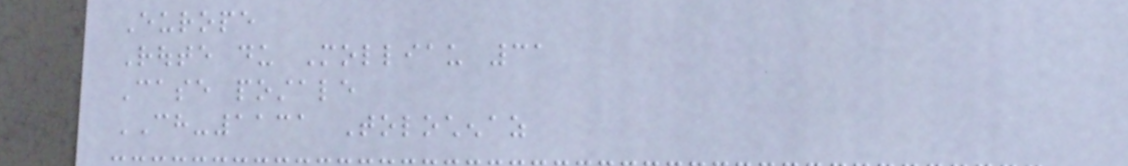Europe
Route du Molliau 31
Case postale
CH-1131 Tolochenaz
